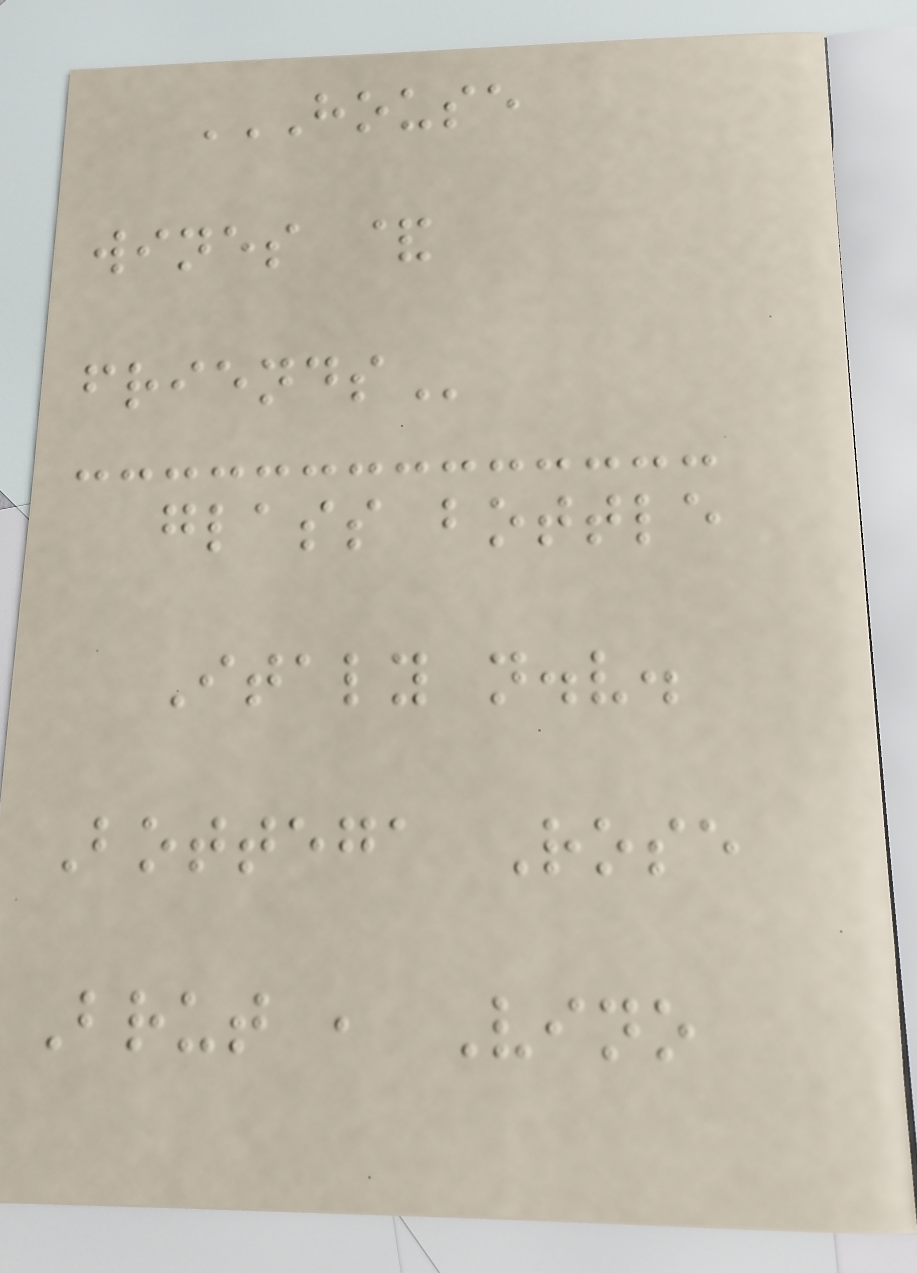HOUSE
WINES &
FRIENDS
glass bottle
Italy n.v.
Bottega Rose
Brut , Vino
